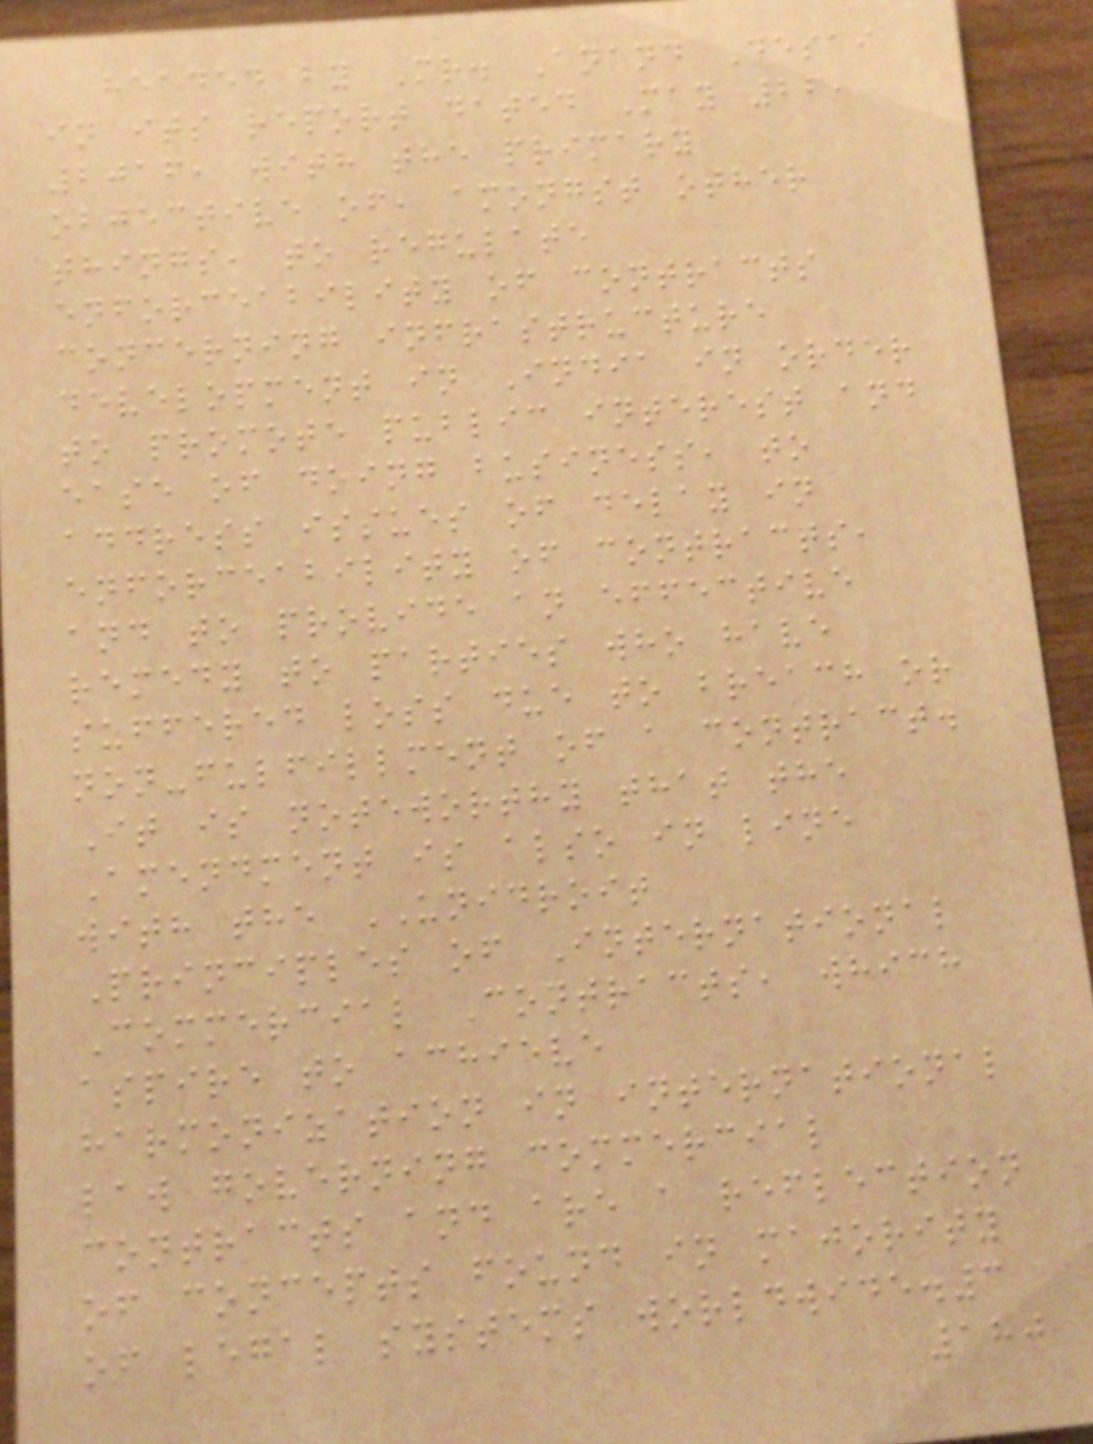headed by Mr. Anand Desai
in its report dated May 26,
2016, with the primary
objective of, amongst other
things, to regulate
enforceability of contracts
concerning infrastructure
development in India in order
to promote public interest and
ease of doing business, to
address issues of delay in
enforceability of contracts,
and to provide an effective
remedy to parties who have
suffered loss due to breach or
non-fulfillment of a contract.
It is noteworthy that the
Amendment is also in line
with the UNIDROIT
Principles of International
Commercial Contracts, which
aspire to achieve
harmonization in international
law governing commercial
contracts and are a reflection
of concepts found in majority
of legal systems worldwide.3
180
